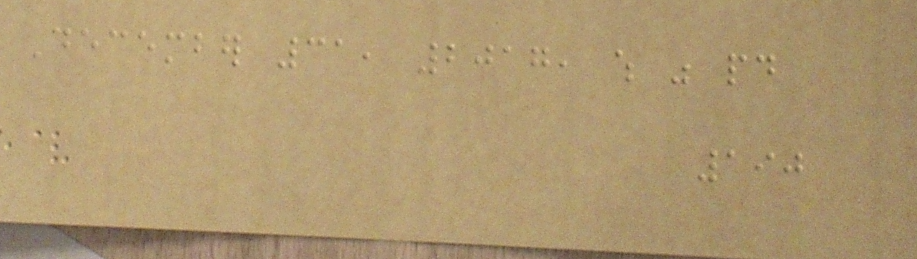December 31, 2017, which was paid
190
